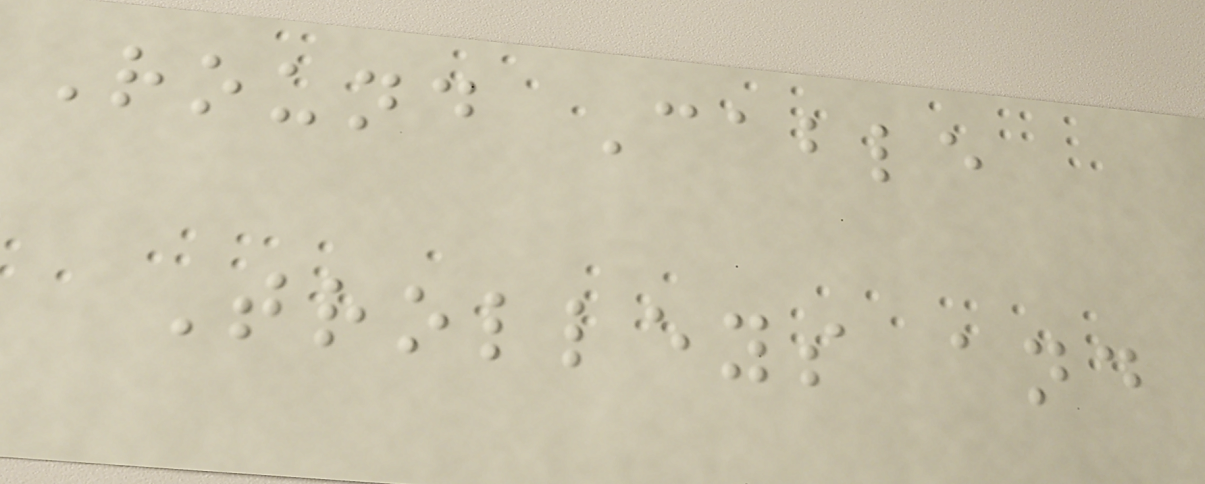Round Cable
Trolleys and
